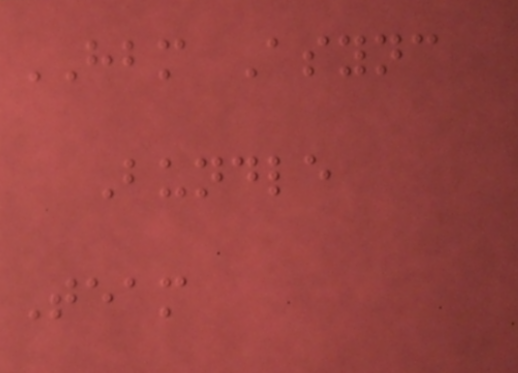HBM Async
Bundle
Team
